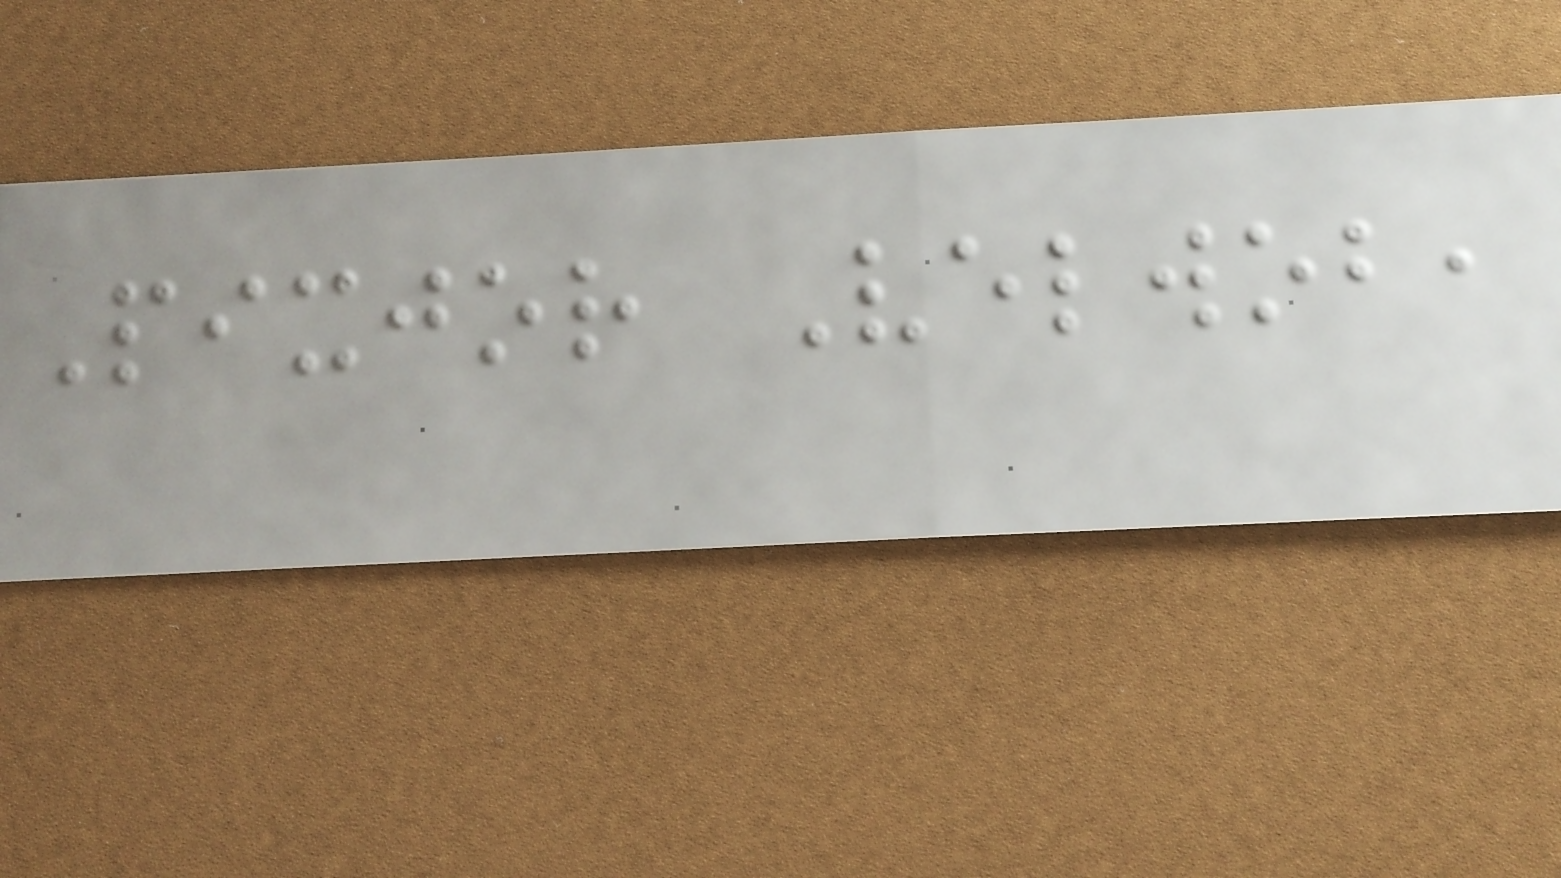Pixjor Velwob,
